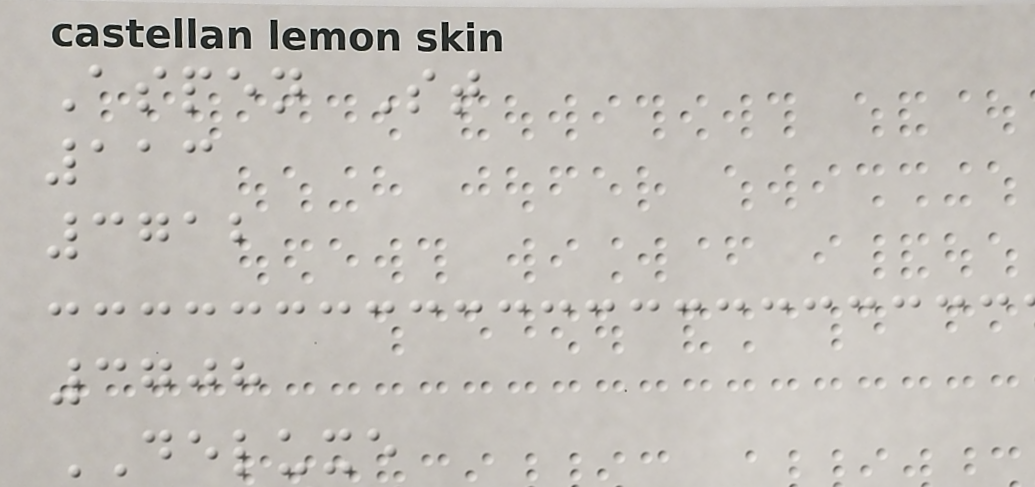Aspen St
113
3712
3708
DELUXE
